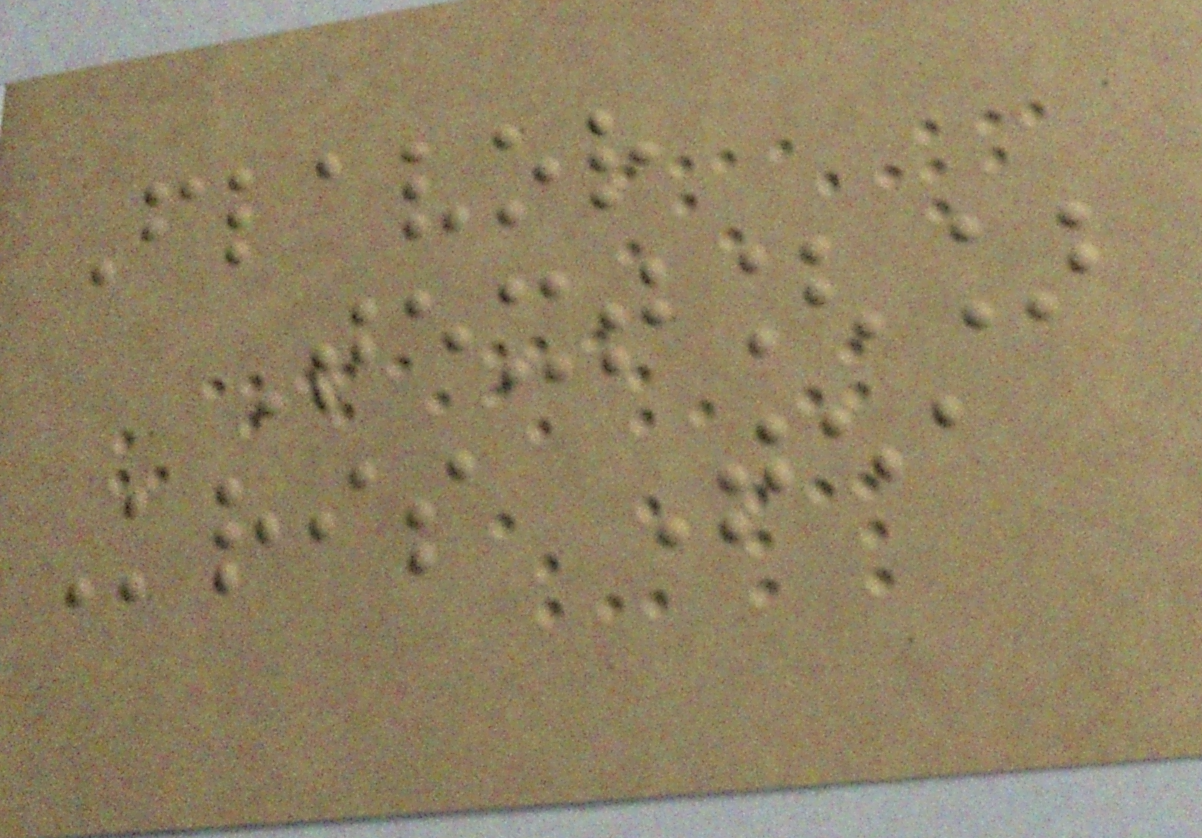Flavor
Text[]
Kris Tea
